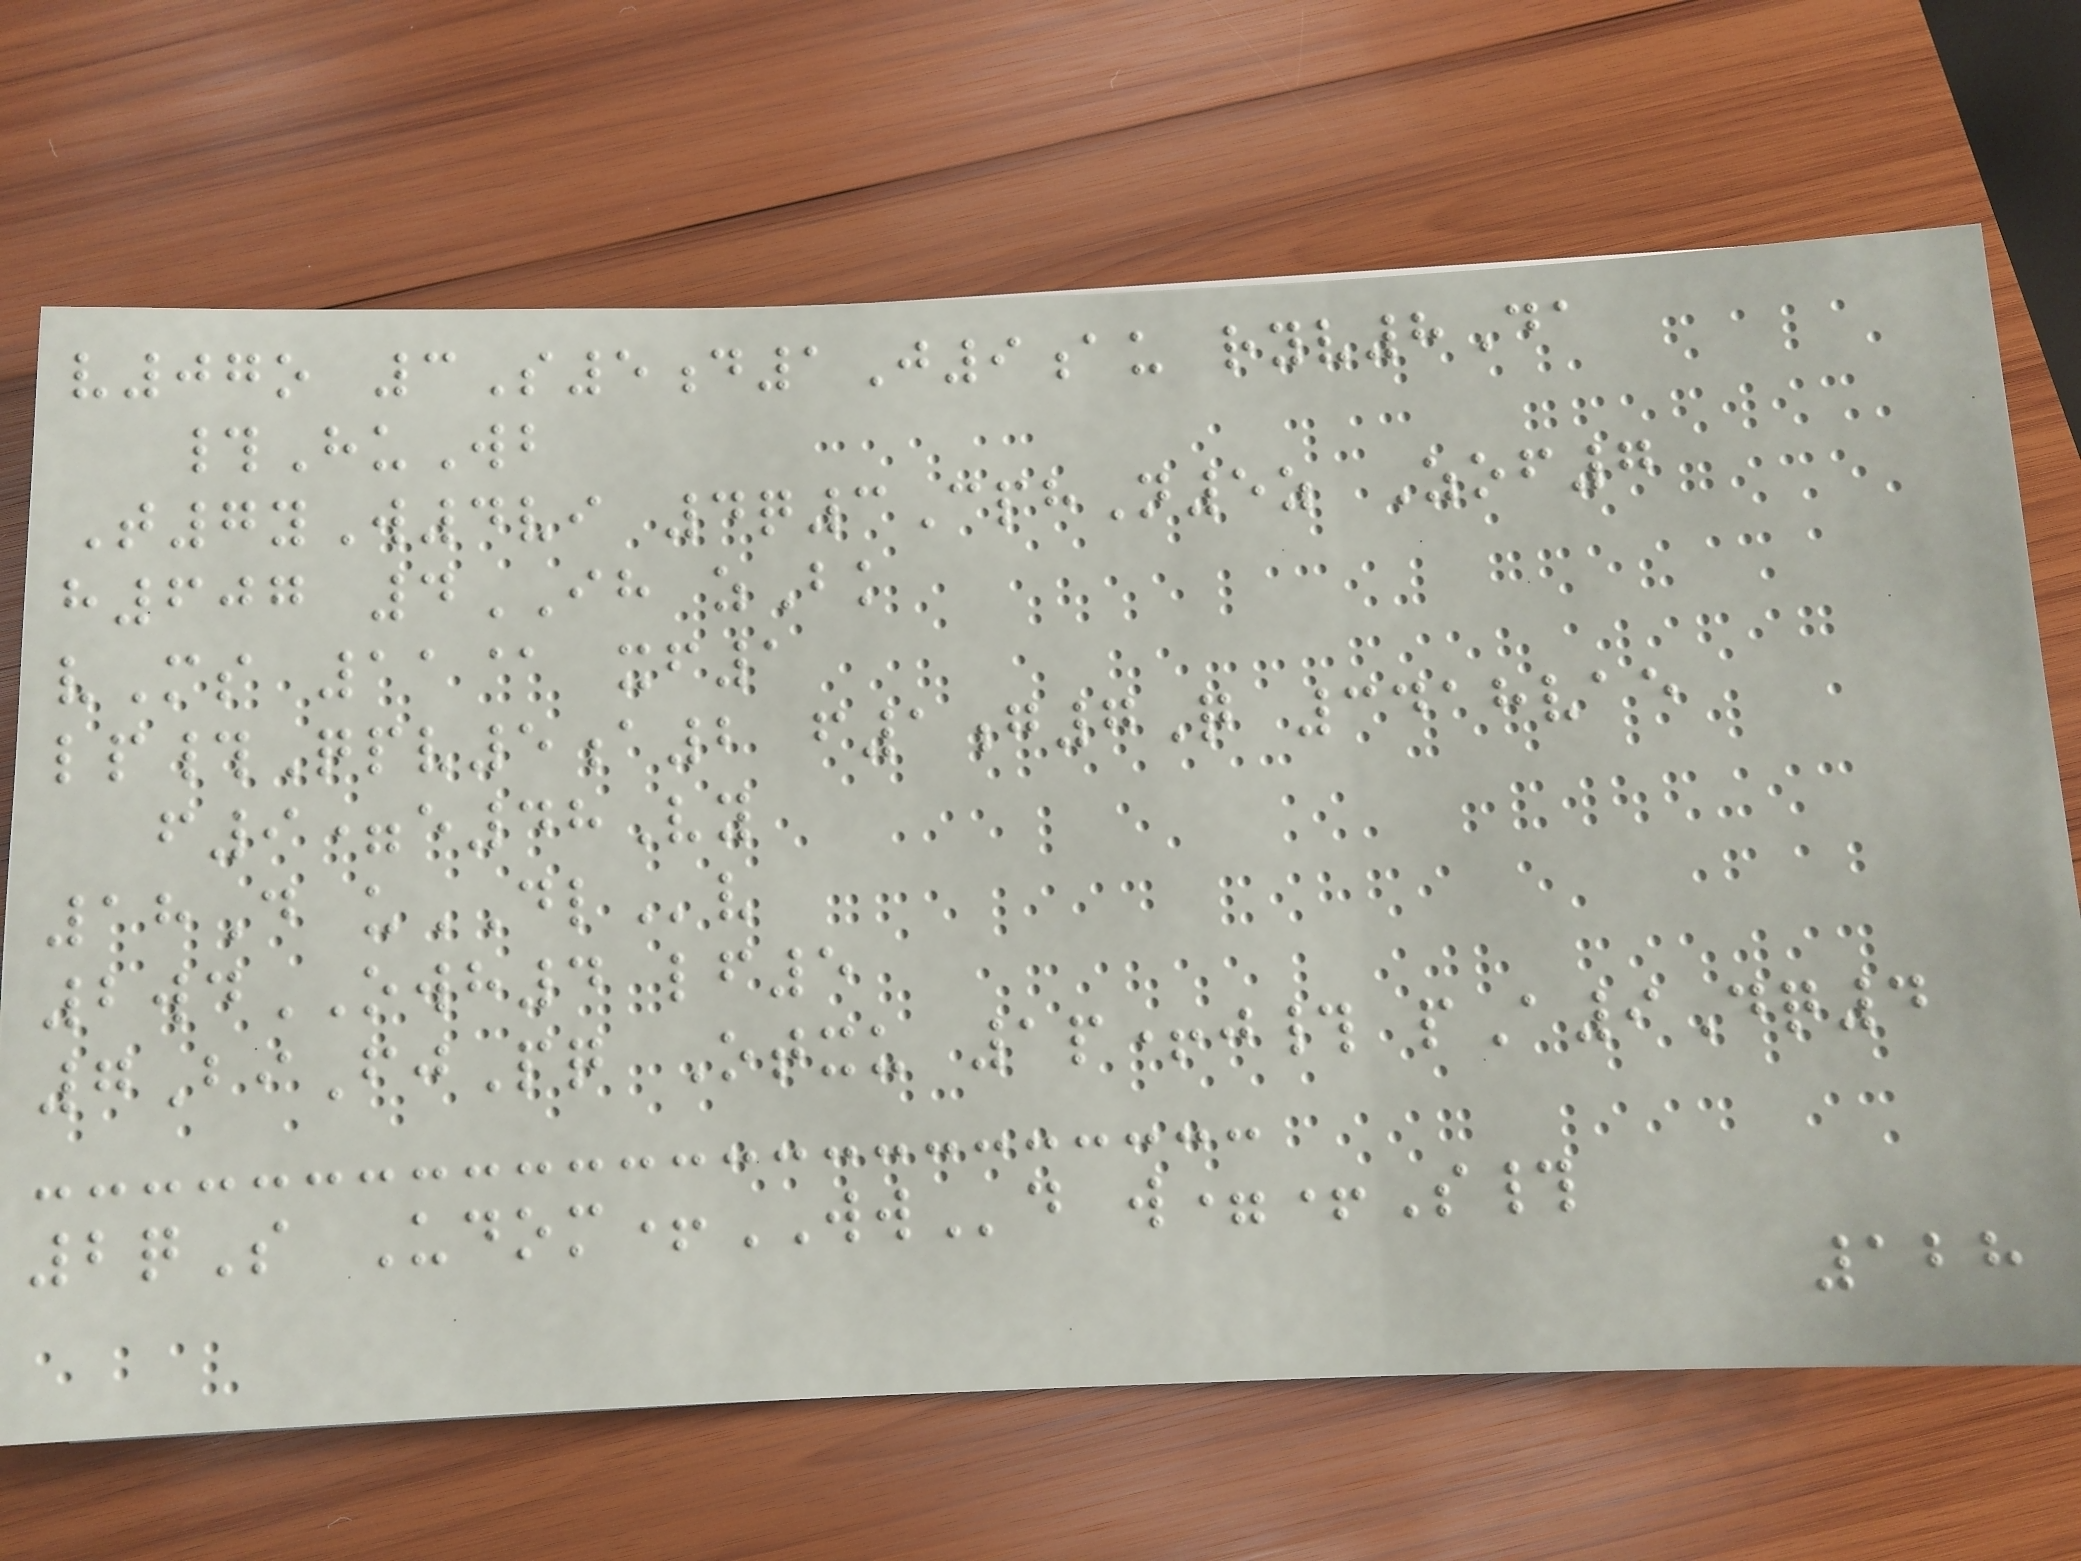v07o 3S5d1J9au ryv8Da
#HuWb
T7yW4vi 4q3CphN5z Zof7
h607 4IH zBk
vMs 11@ xf1
lp#Qpv5a2 f1g7Q 3418vae
f9=e48Vy
18D uDLv
2wdOWH4 lf5
7BiFjPq Otxu 1p+j# pA9Dq4
2qS Udom+WWd w=+S#
128
